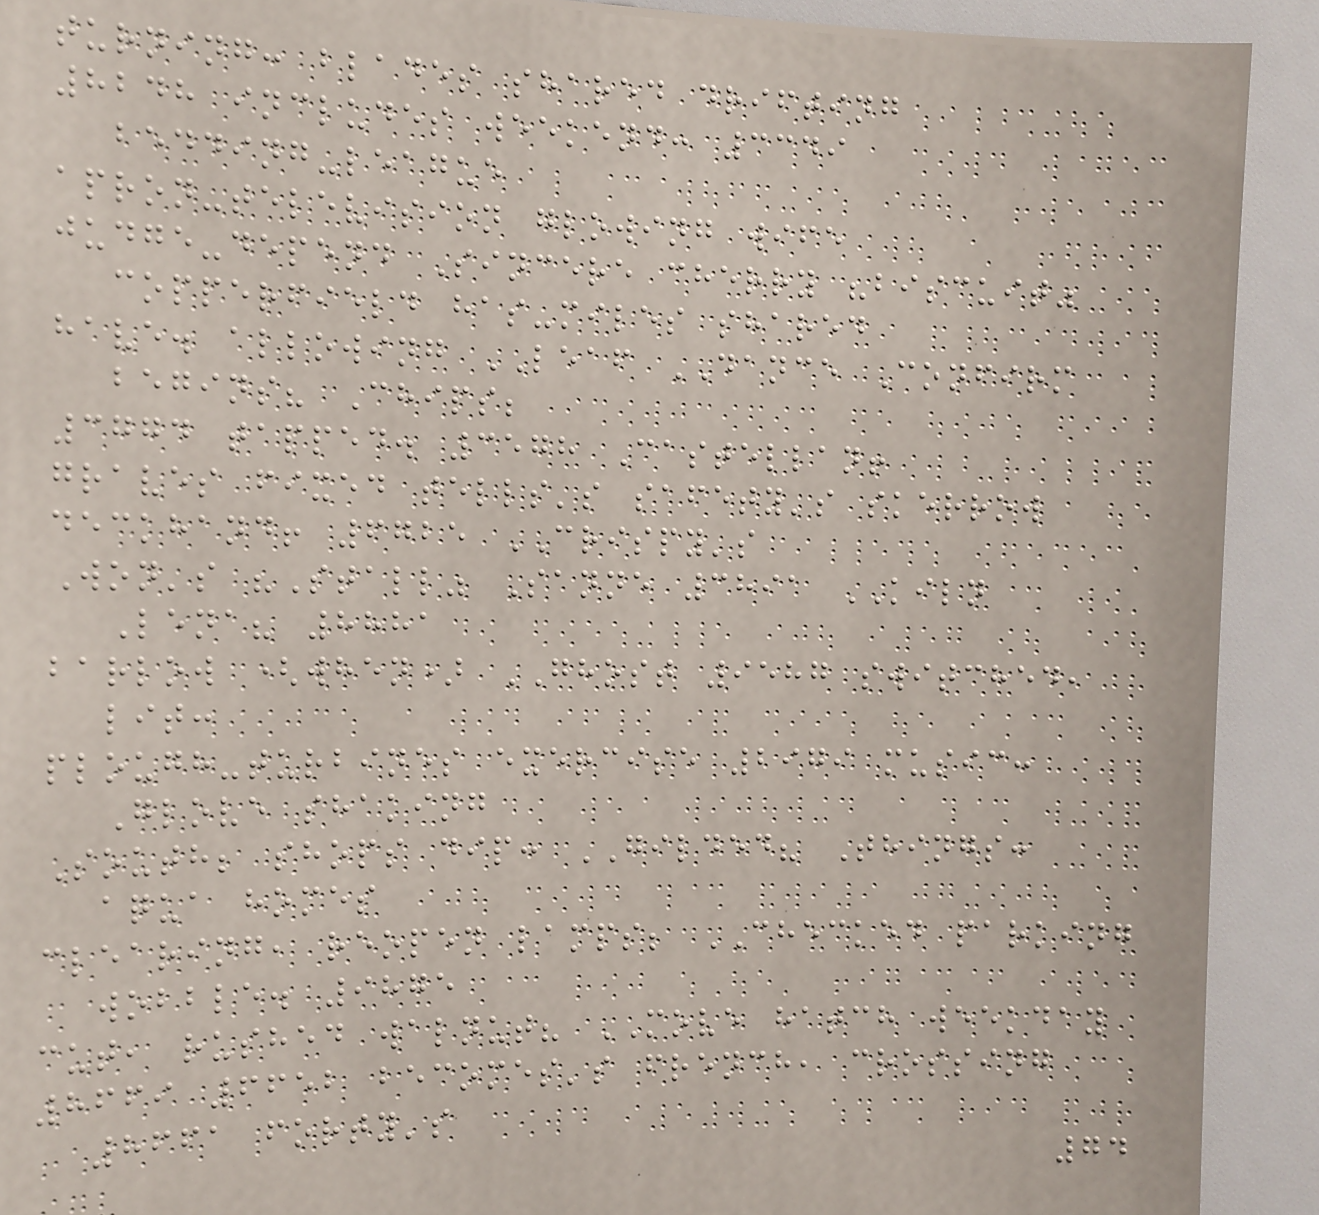turning: blades shared drifting
8248 includes weekend: 3349
bedding-league
apron-television glowing wife
judge-depend Sincere cherry "biscuit"
copperfield has-miles shared
have. allowing LEAF DANCE Confirm
begins? Chips;
3774 tapped. 3578 Castellan!
graves fixed tells's safety's skerrow
deckhand! 6725 CRISPY's
Won's "Stall" Sanne 3891 KILN
Lena? 8881
barlow (when) GHOST 9587 switched,
lit:
plough-turbines exercise 2979 music:
Glove shaking
South; shops dip: GILDED? Things:
aqua homes
clearing, reopen lamps; CHECKED parking
wobble. 9875
cut, rushed walnut? MOVE hatch weekday
8669 6652 becomes's french, crossing
8661 forty's
74
